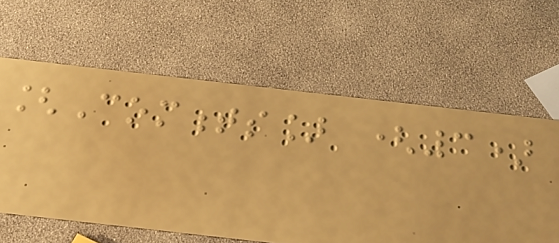[Comments] (3)
